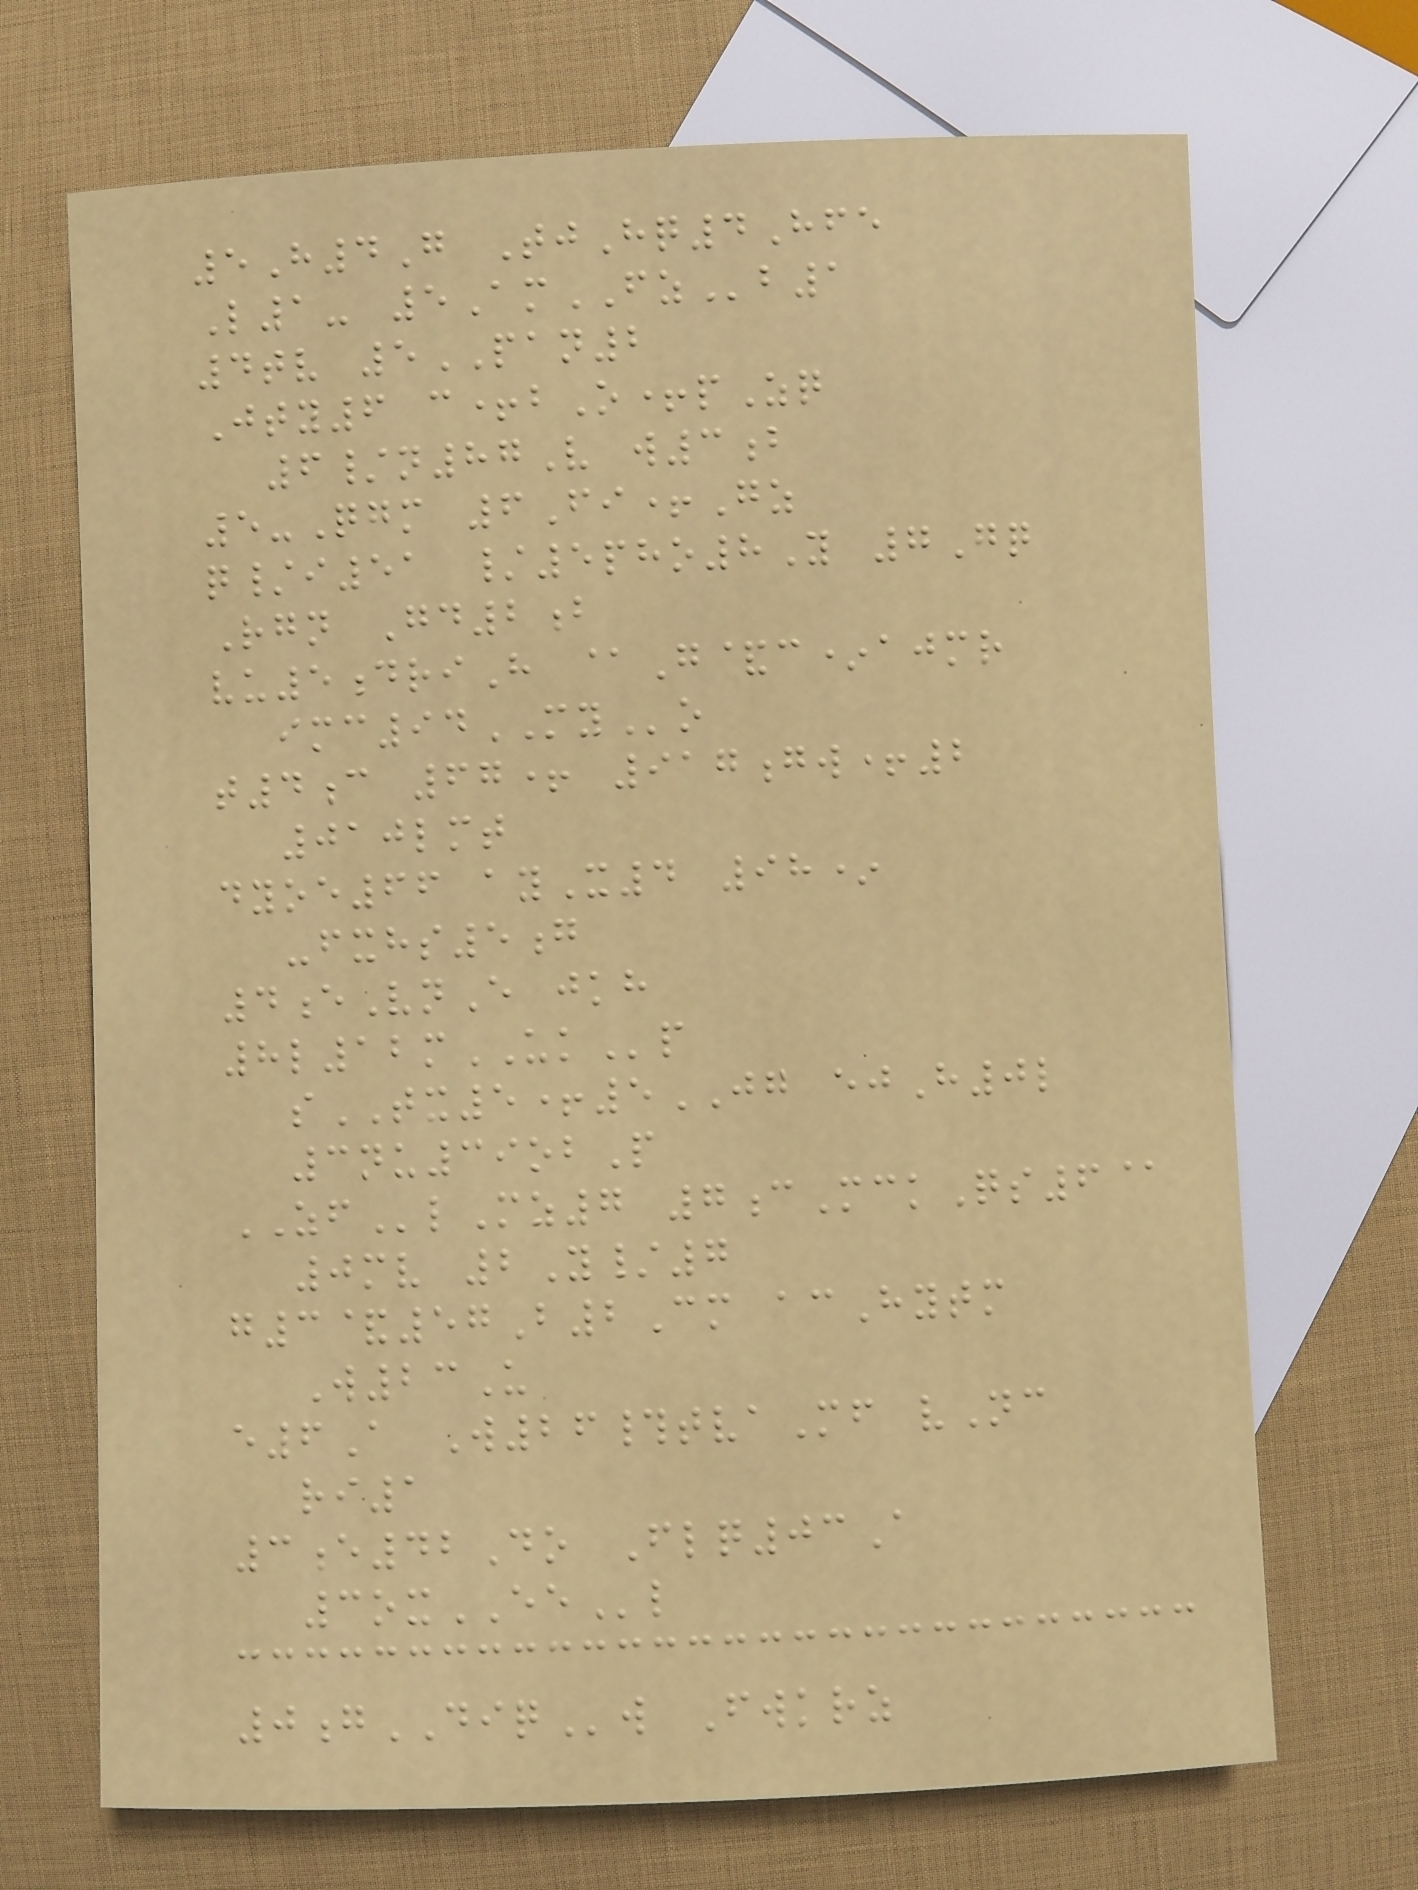5H4G TjHq4Hfe
L1- 5AmFZb1
4tv 5PAN2
Jty6 c+bO+pZq
6/n87V w3b
5-Qgm 6Fi+Gz
q/i51 /5pho8Y 7Gq
Rgn Gd2b
vu5driH @G&c*ajmr
imc94MYo
t4c 67+ 917gw+2
010lmt
dyoe66 ayX4 98*
-fxhs5g
4eVnE jkh
8l12mUKp
sTX5+5JG ejH0l
3nu39obP
ZFlMz7 7cMckQs6@
0mv 2Y/7
g3&57B2Cm acHytm
W23U
e6A W26#tvaMf vNc
ri1
3e42Do Flq03A
3oxEEl
0gDIQw Fwkrz
